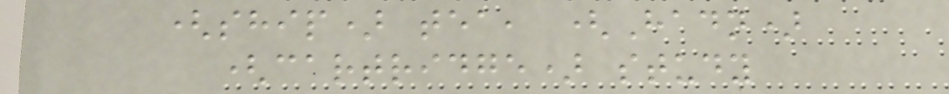(ship) tea, (Hadn)
(cartridge) study
